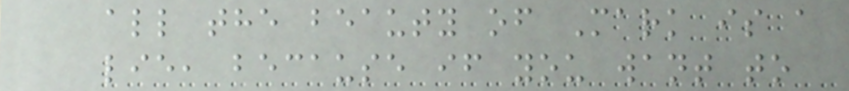all the beauty of Mark is a
lie, because if you want to
